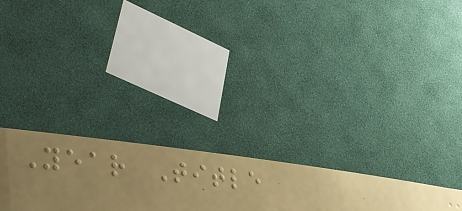Year Title
